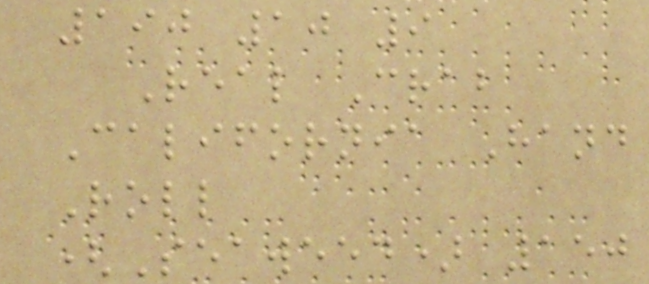190 10 9
Real Crab
California Hand
Roll
(Seaweed) 150
